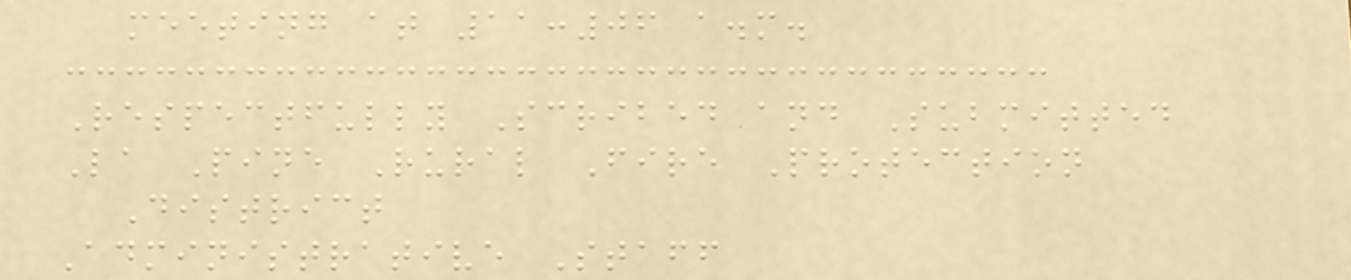meeting at 11:06 a.m.
Respectfully Scribed and Submitted
La Pine Rural Fire Protection
District
Administrative Staff
